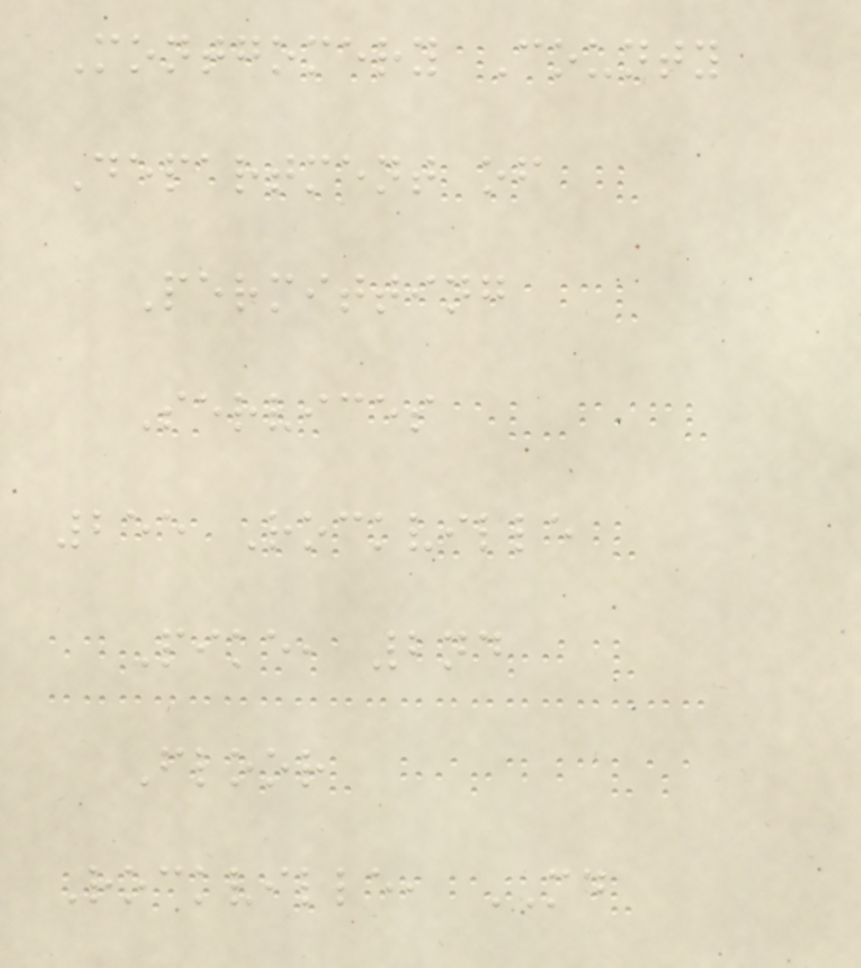Montgomery County
Department of
Permitting
Services
255 Rockville
Pike, 2nd
Floor
Rockville, MD
